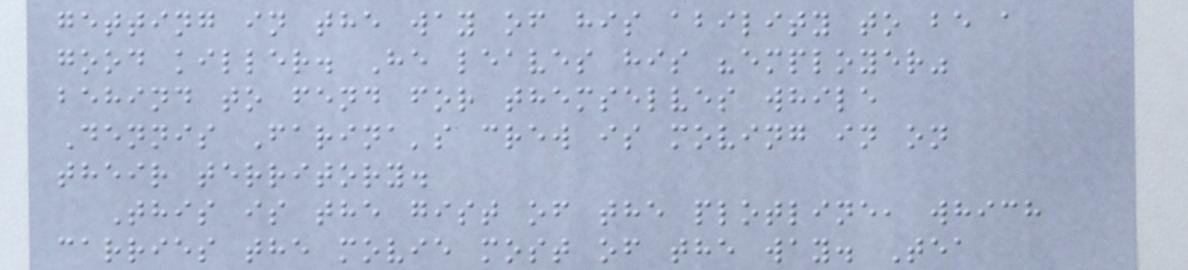getting in the way of his ability to be a
good killer. He leaves his "employer"
behind to fend for themselves while
Dennis Farina's crew is moving in on
their territory.
This is the gist of the plotline, which
carries the movie most of the way. Tea
